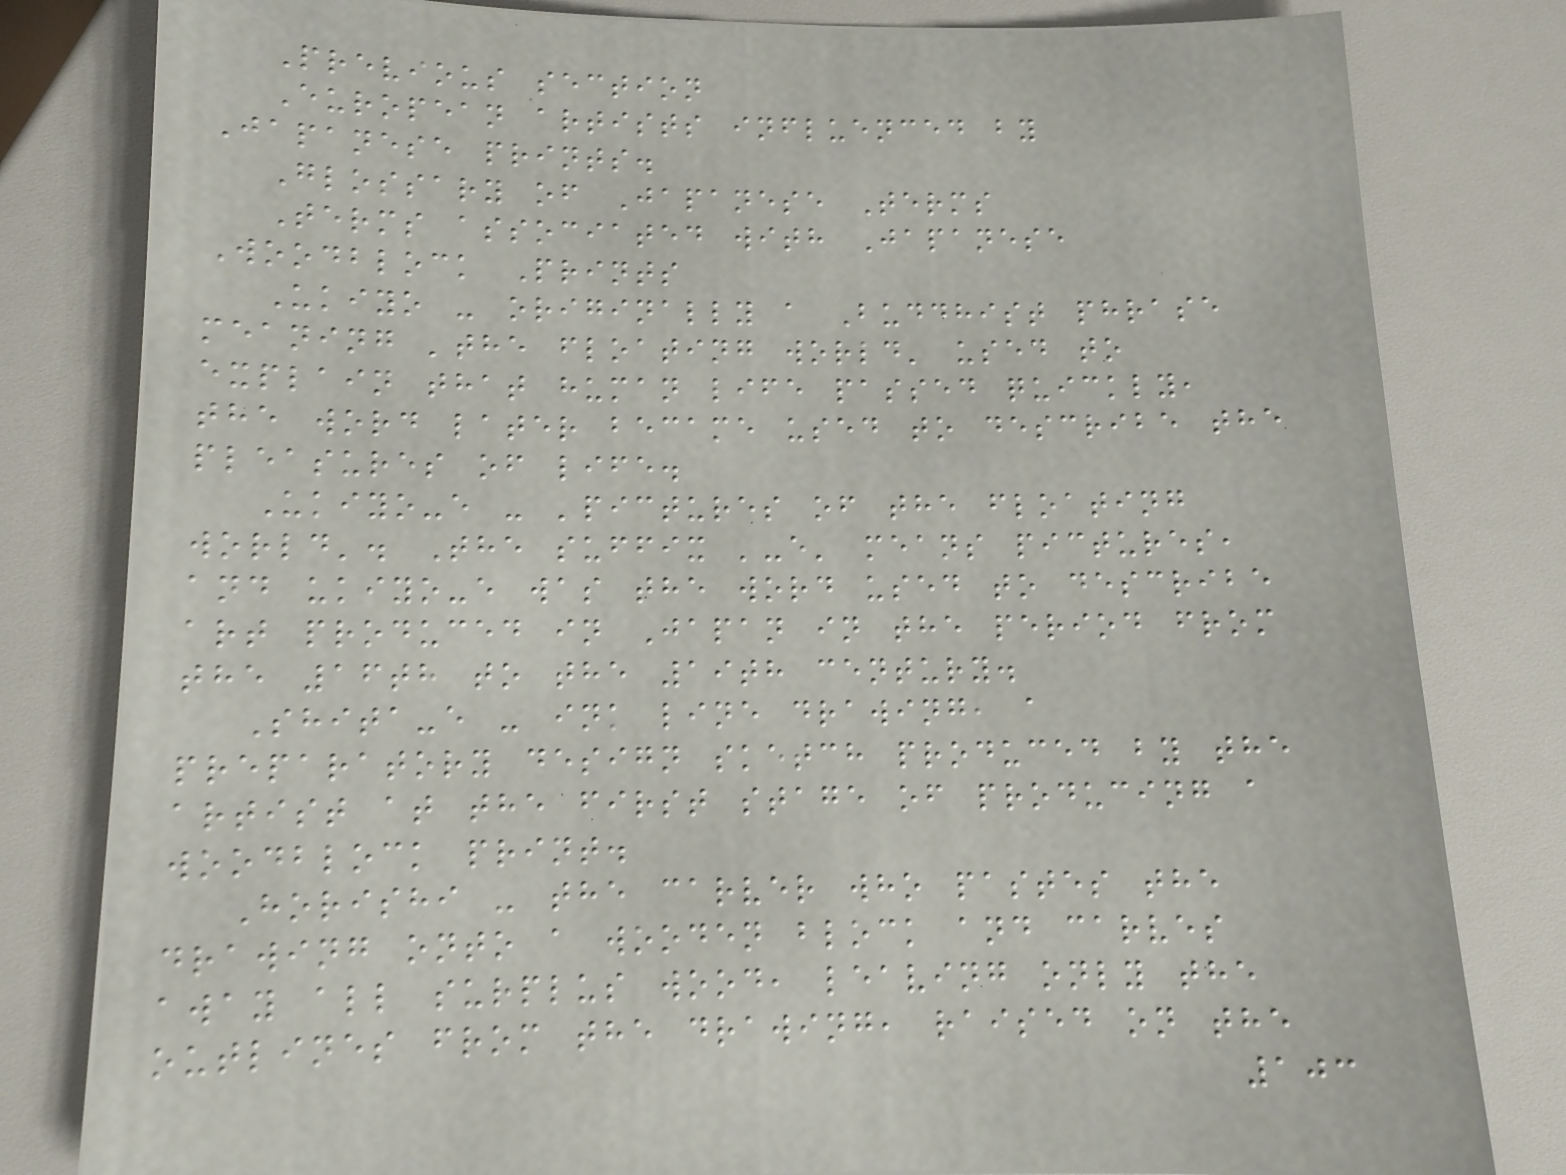Previous section
European artists influenced by
Japanese prints.
Glossary of Japanese Terms
Terms associated with Japanese
Woodblock Prints
Ukiyo - originally a Buddhist phrase
meaning 'the floating world' used to
explain that human life passed quickly,
the word later became used to describe the
pleasures of life.
Ukiyo-e - 'pictures of the floating
world'. The suffix '-e' means pictures,
and ukiyo-e was the word used to describe
art produced in Japan in the period from
the 16th to the 19th century.
Shita-e - ink line drawing, a
preparatory design sketch produced by the
artist at the first stage of producing a
woodblock print.
Horishi - the carver who pastes the
drawing onto a wooden block and carves
away all surplus wood, leaving only the
outlines from the drawing, raised on the
103
